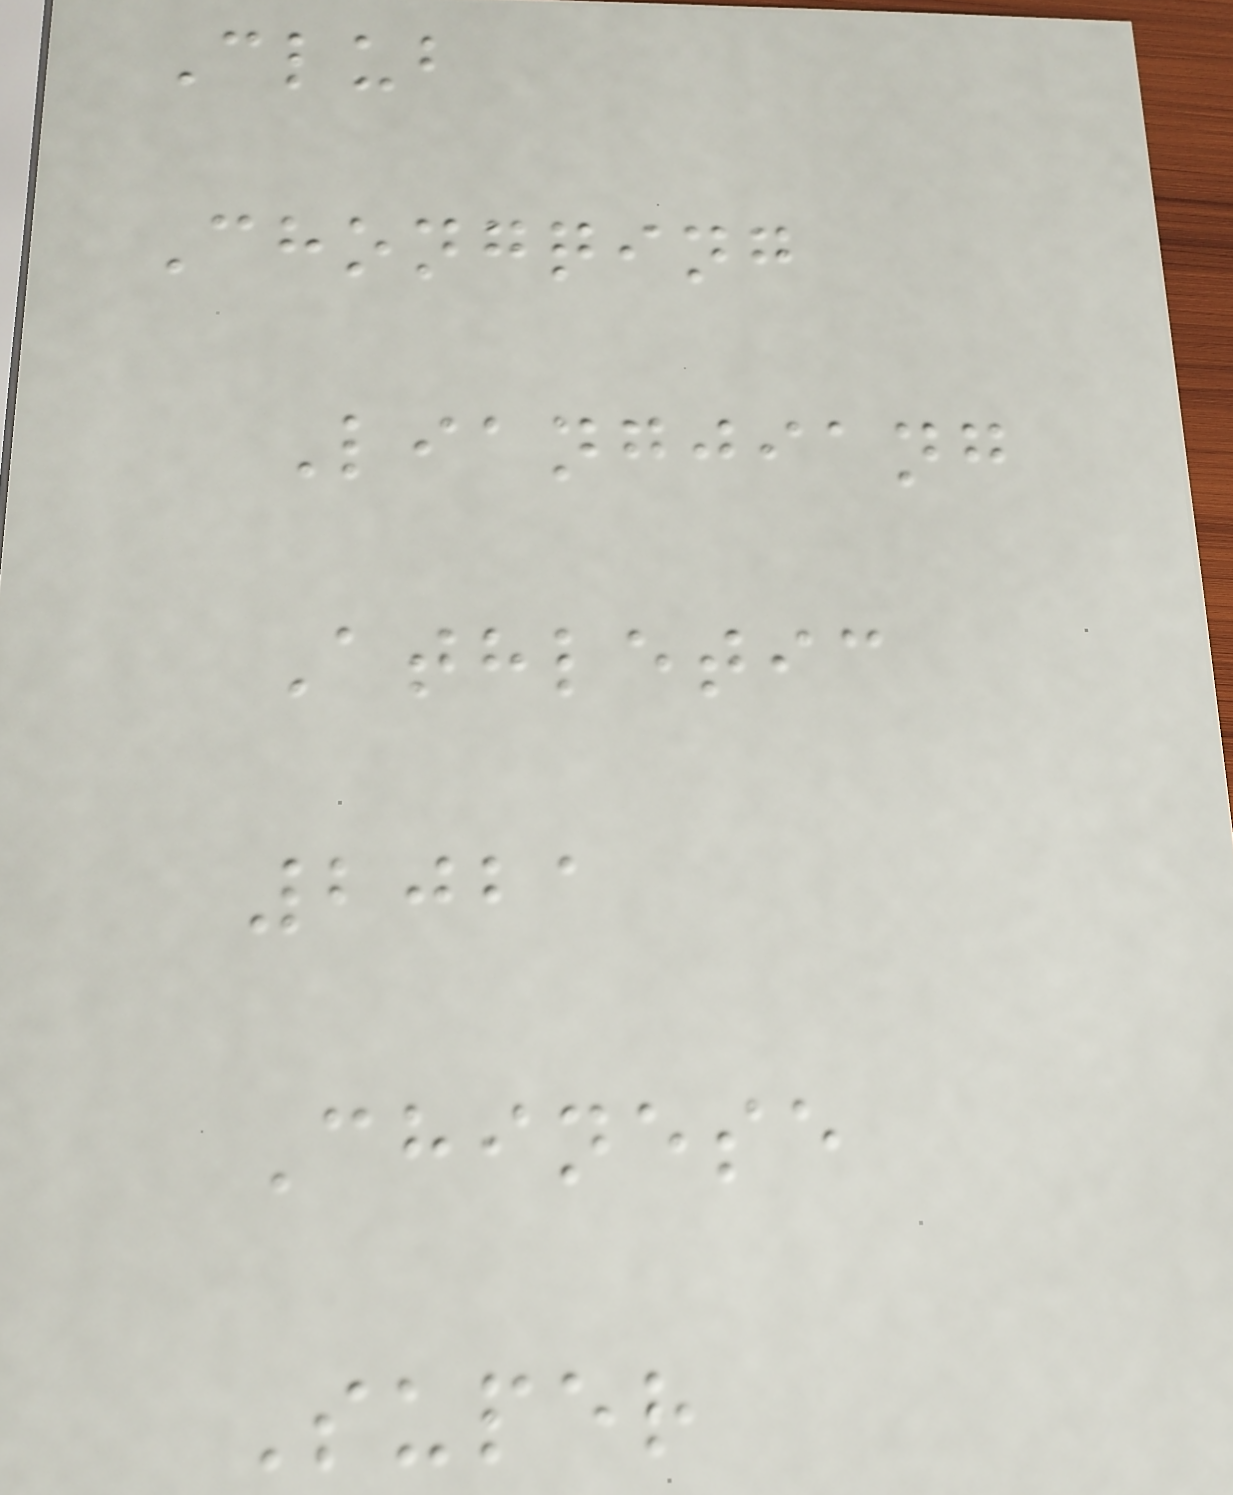Club
Chongqing
Liangjiang
Athletic
2021
Chinese
Super
